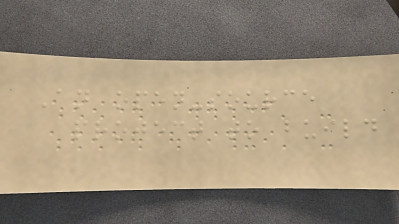An open-source
project to build
